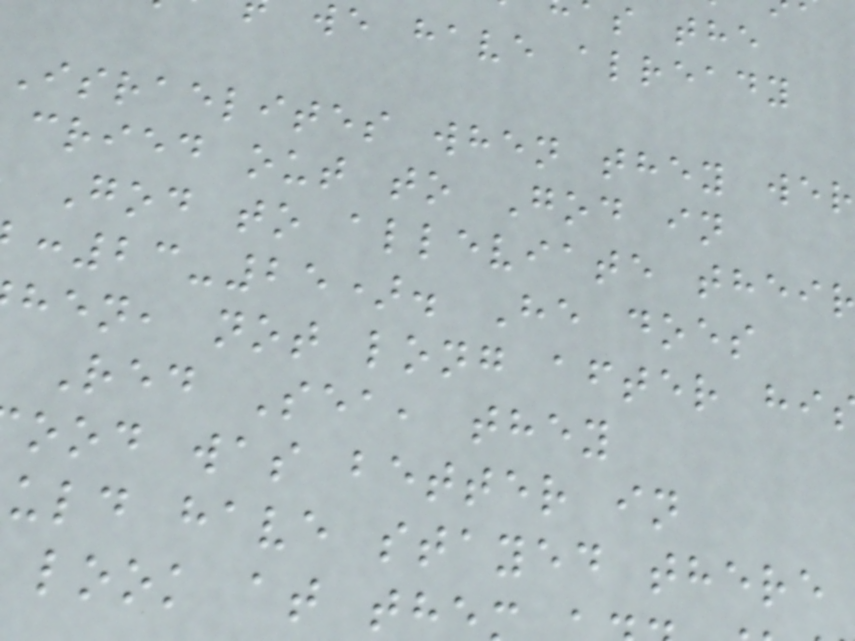we have already
Israelites when they wer
cried out to God in
God to alleviate thei
:23-25). He does
hen, not long after hi
Red Sea, they
ood was better in
uld have stayed there
